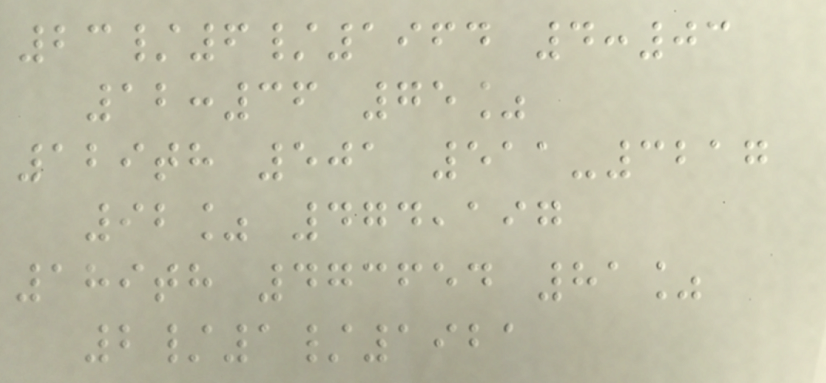23/6/1964 4:03
12:36 75%
129th 501 511-3217
92% 474,197
189th 473654 81%
2/1/1921
